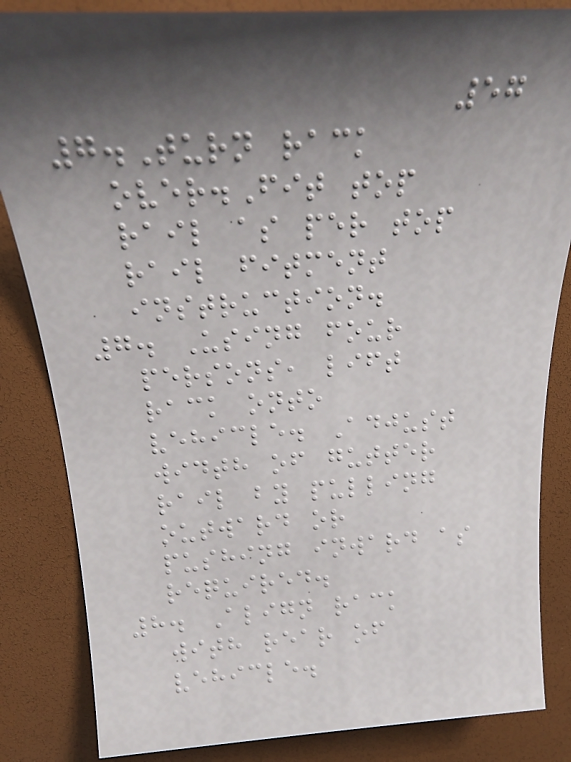57
7.Turn rack
over.Fit top
rail as per top
rail fitment
instruction.
7. Using four
persons, lift
rack onto
vehicle. Adjust
width of gutter
rail by pulling
outward or
pushing inward as
required.
8. Align rack
with rear of
vehicle.
